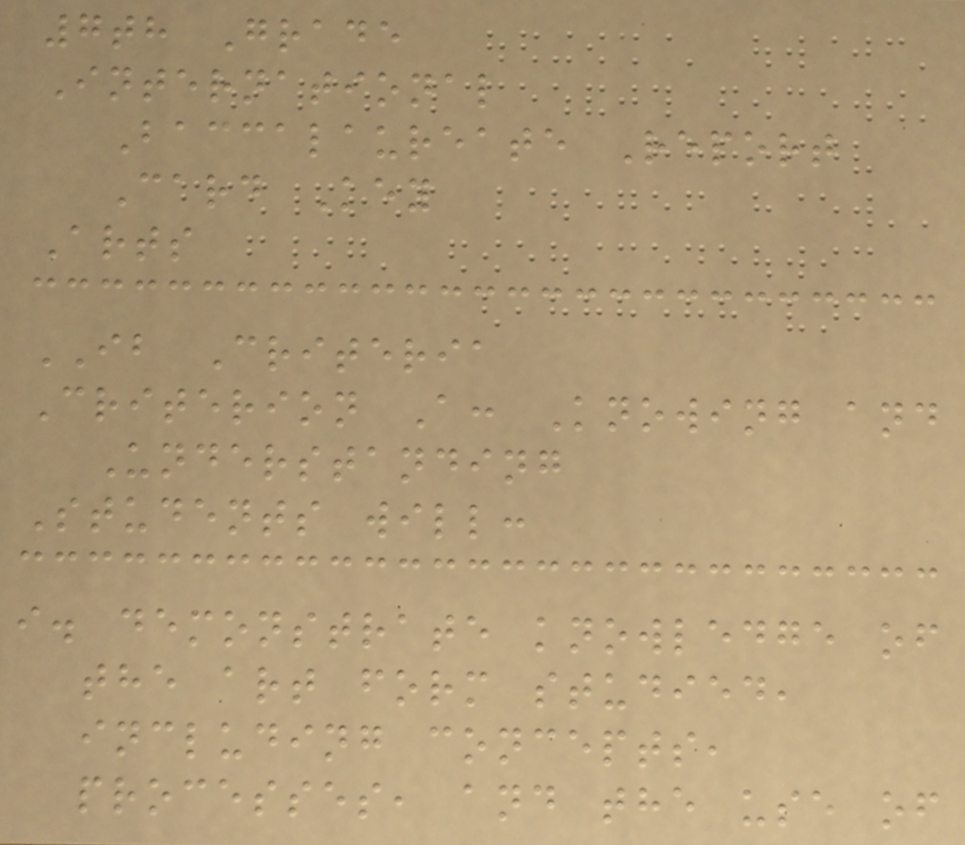7th Grade
International
Baccalaureate Report
Card Key
Arts
IB Criteria
Criterion A: Knowing and
Understanding
Students will:
i. demonstrate knowledge of
the art form studied,
including concepts,
processes, and the use of
